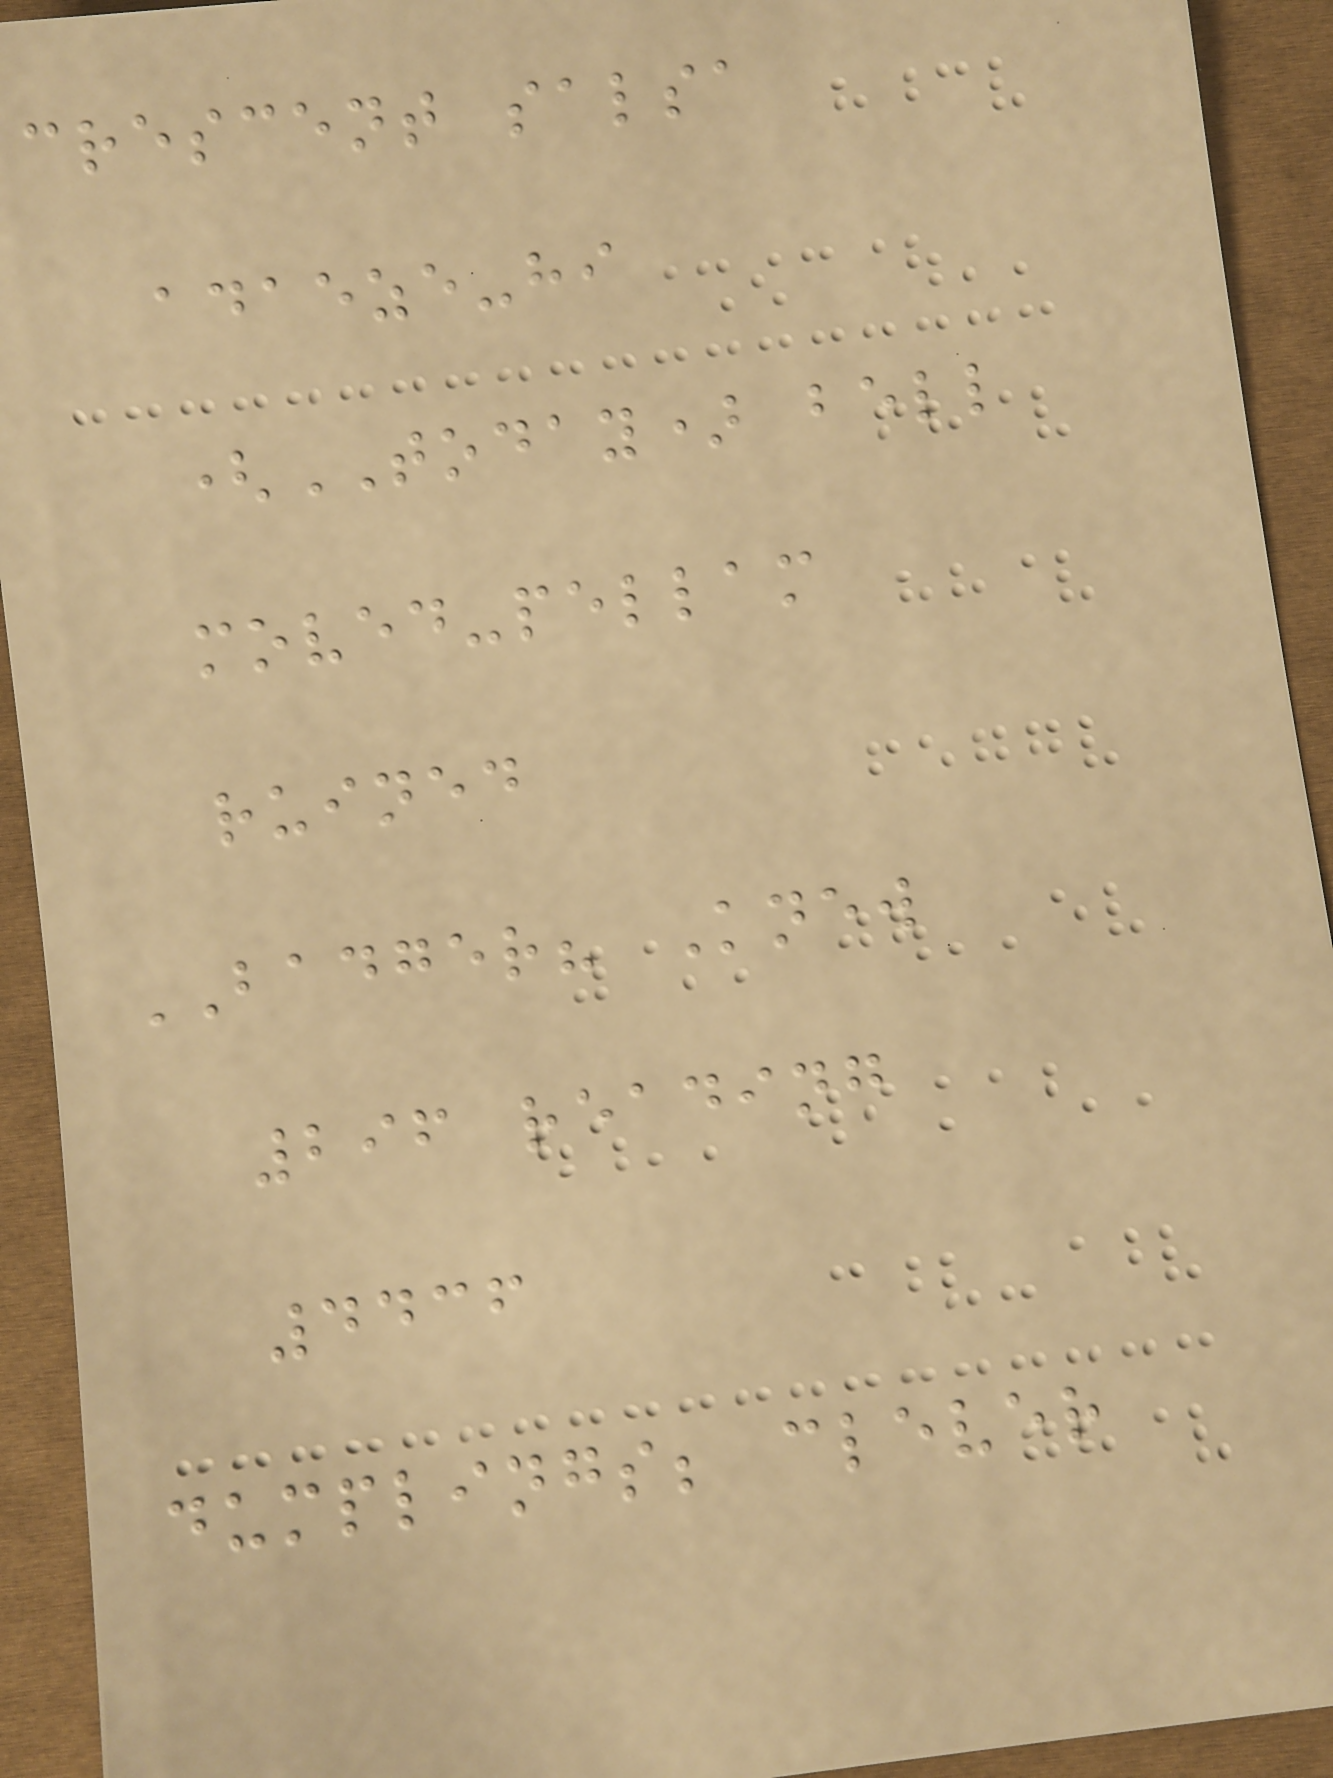crescent salsa
adaeze-hi
(TODAY) bell
moved-pellam
ruined
BADGER? Knew
296 reading
4436
dumplings; clever
